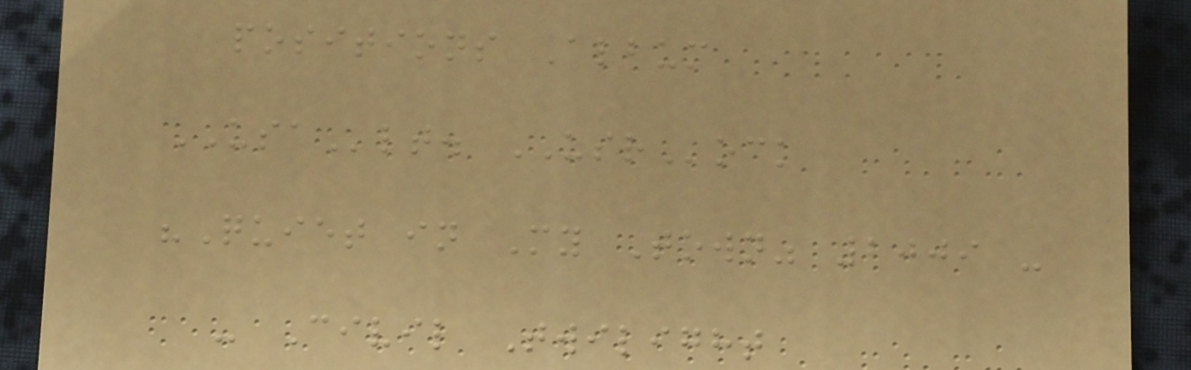positions Album
USAlt. USRock
"Quiet in My Town" 2009 -
- Civil Twilight
